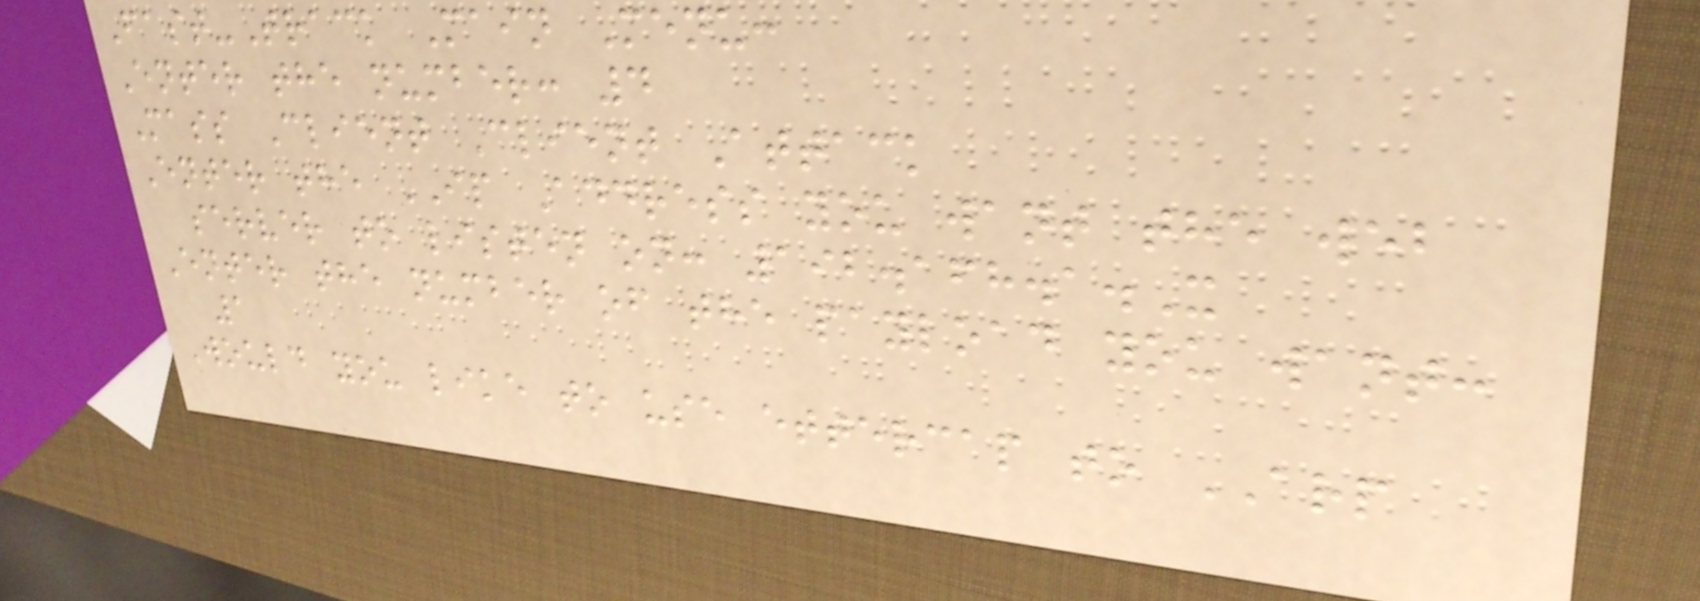Fast-Track Main Menu:
Enter the number: 4
Mass Client Client Attack
Enter the IP Address you want the web
server to listen on: 192.168.1.X
Enter the number of the payload you want:
1
Would you like to use ettercap to ARP
